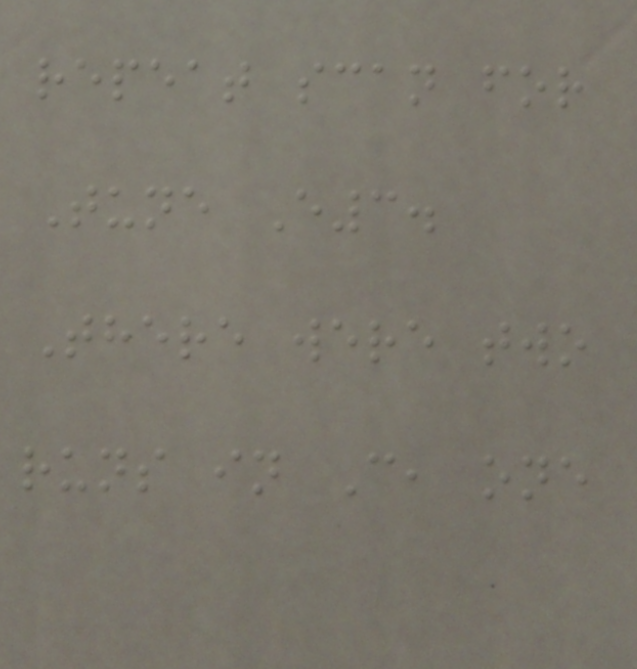repeat scan for
Tune E3.
There were two
runs in C, one
